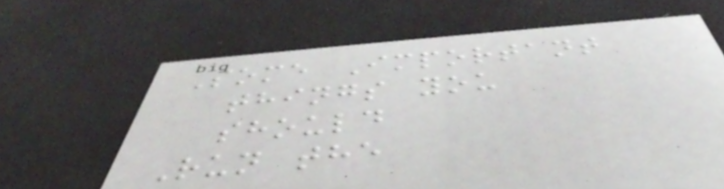Some Important
things you
should
Run the
